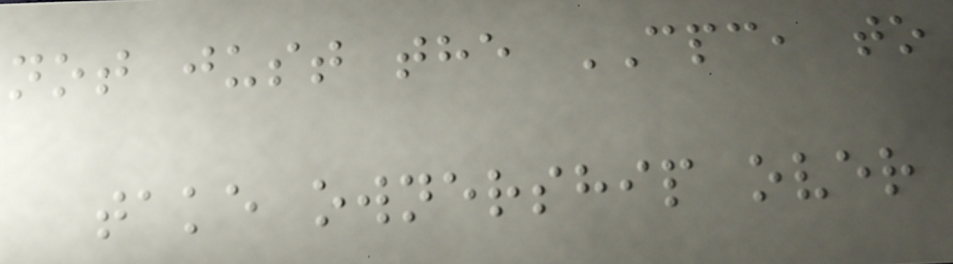not just the CPC, to
take ownership over
